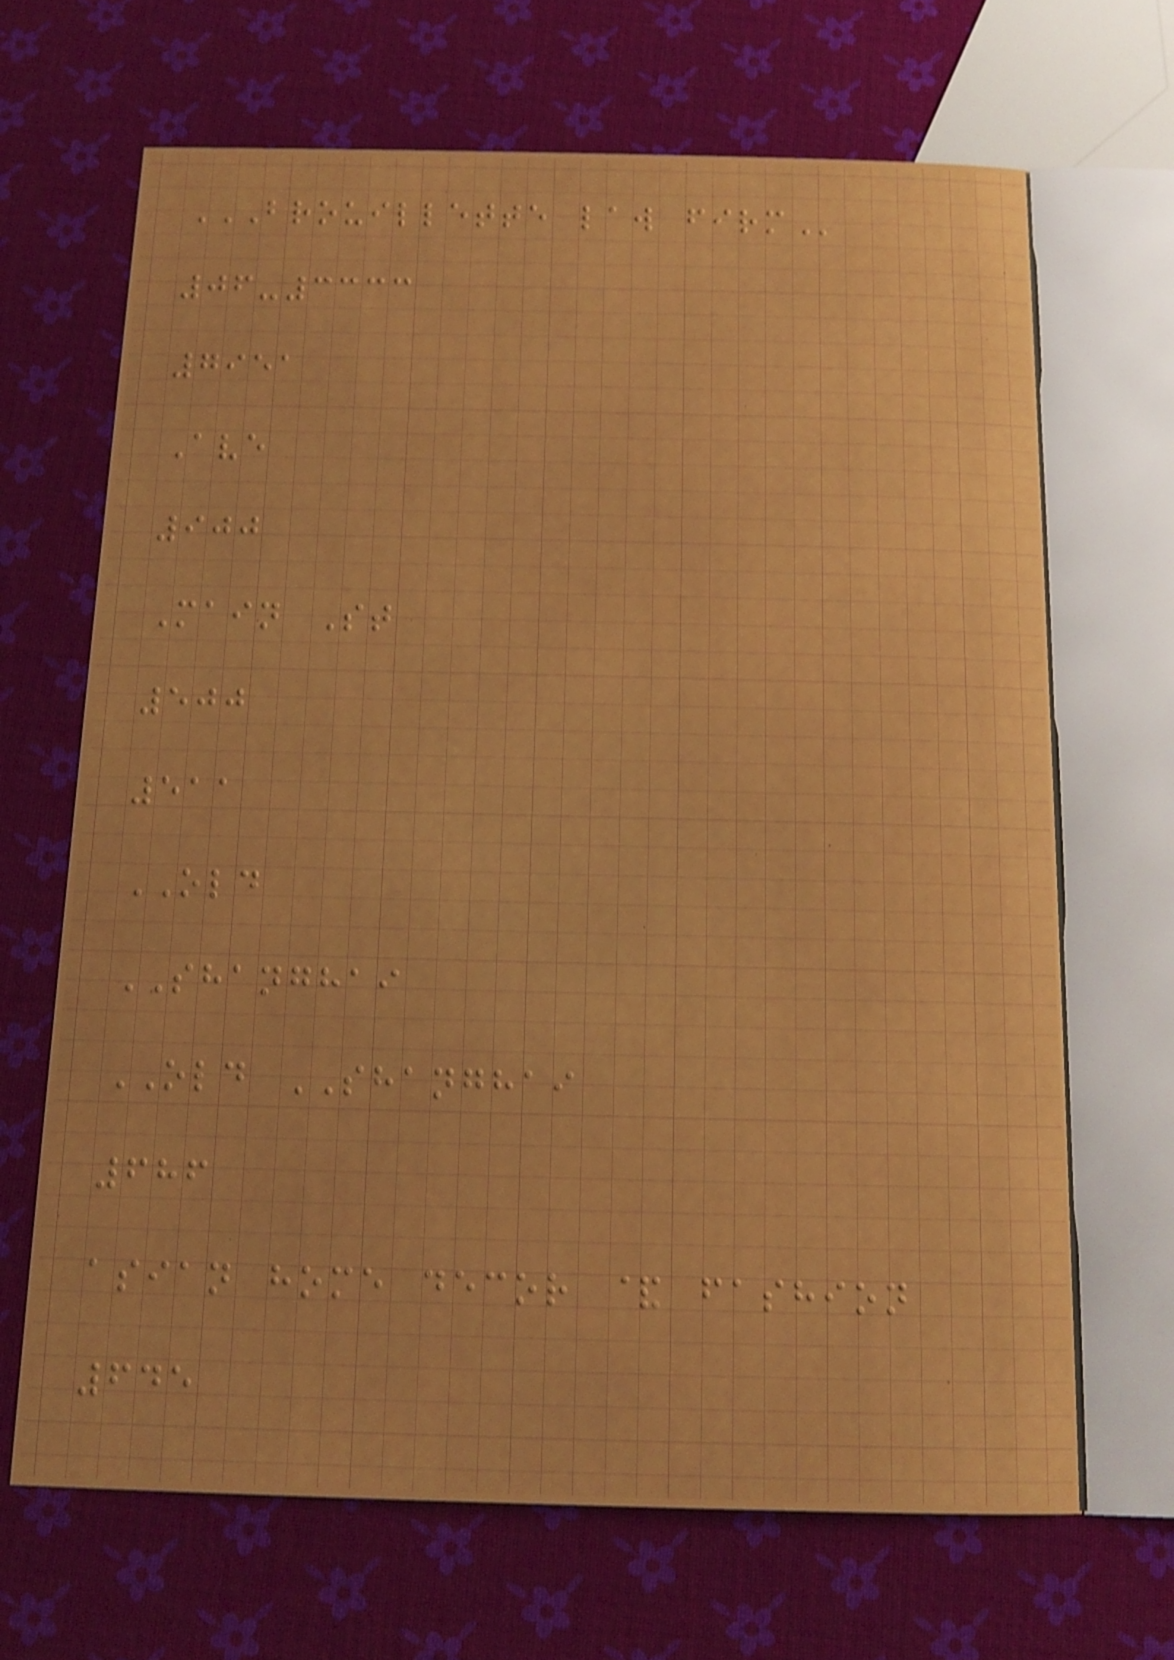BROUILLETTE LAW FIRM
06-3333
7951
Ave
900
Main St
500
511
OLD
SHANGHAI
OLD SHANGHAI
686
asian home decor & fashion
645
